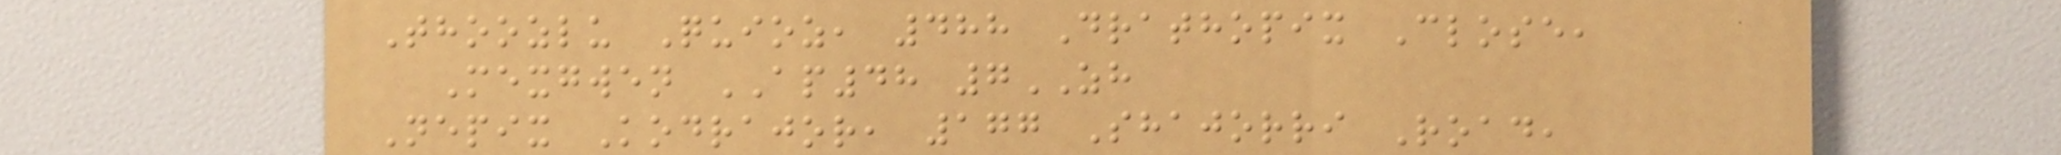Thoozlu Quioz, 488 Drathopix Close,
Mexgwen AP48 7ZH
Nepix Kodrajor, 177 Shajorri Road,
